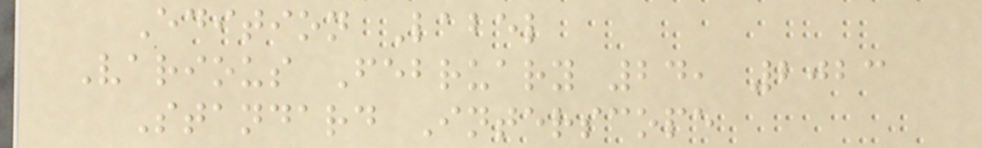Edition Label
Various February 24, 2023
Standard Interscope
